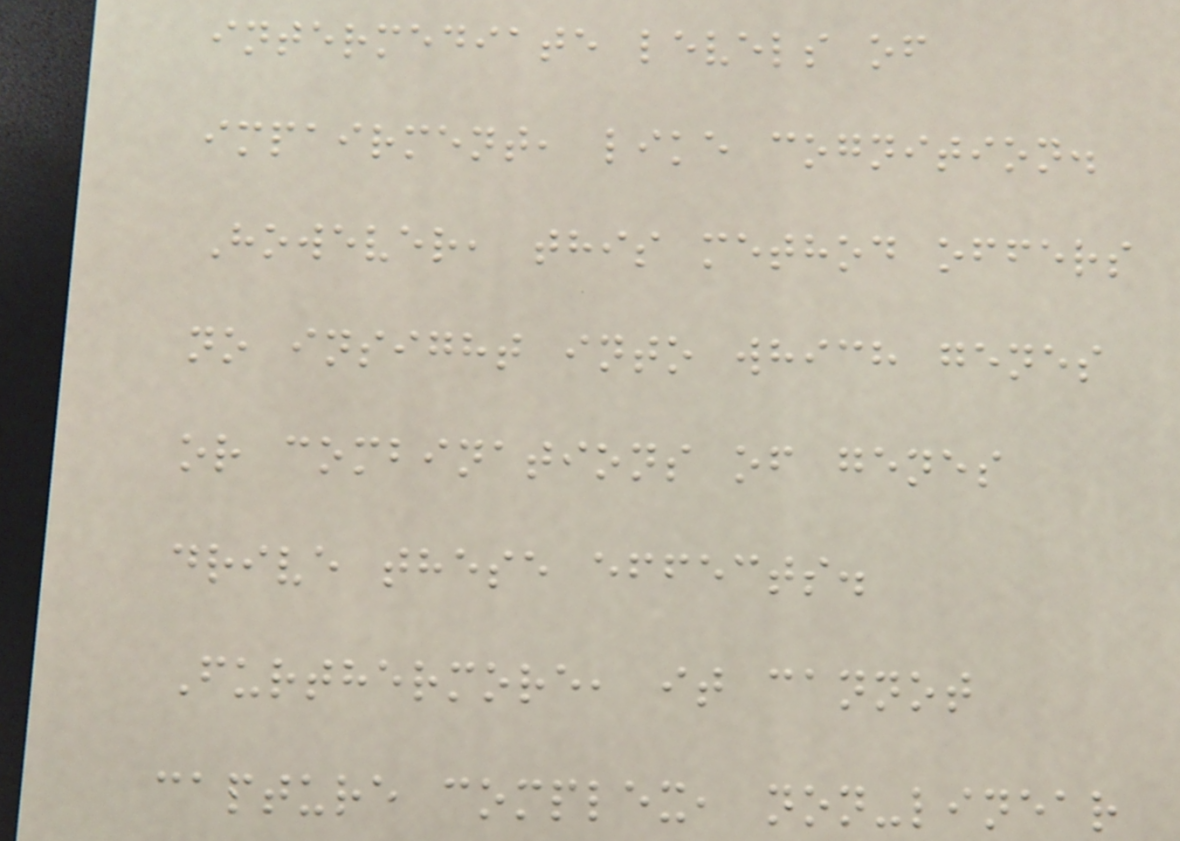intermediate levels of
impairment, like cognition.
However, this method offers
no insight into which genes
or combinations of genes
drive these effects.
Furthermore, it cannot
capture complex, non-linear
